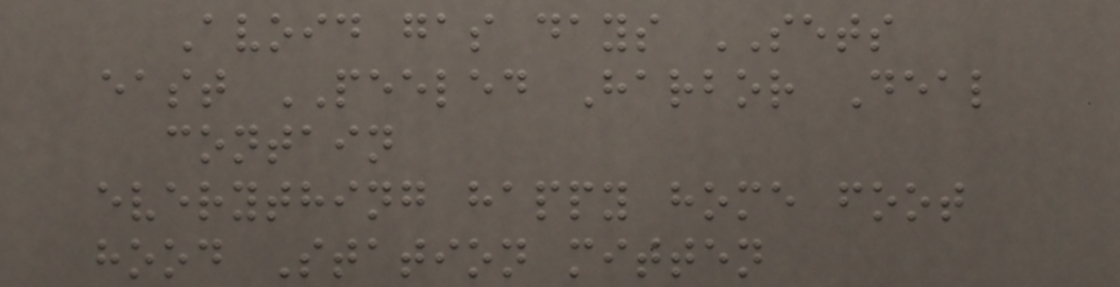Avoid gas days SETS
east PEELED Harbor Deal
contain
everything happy home foot
hood Station mitten
